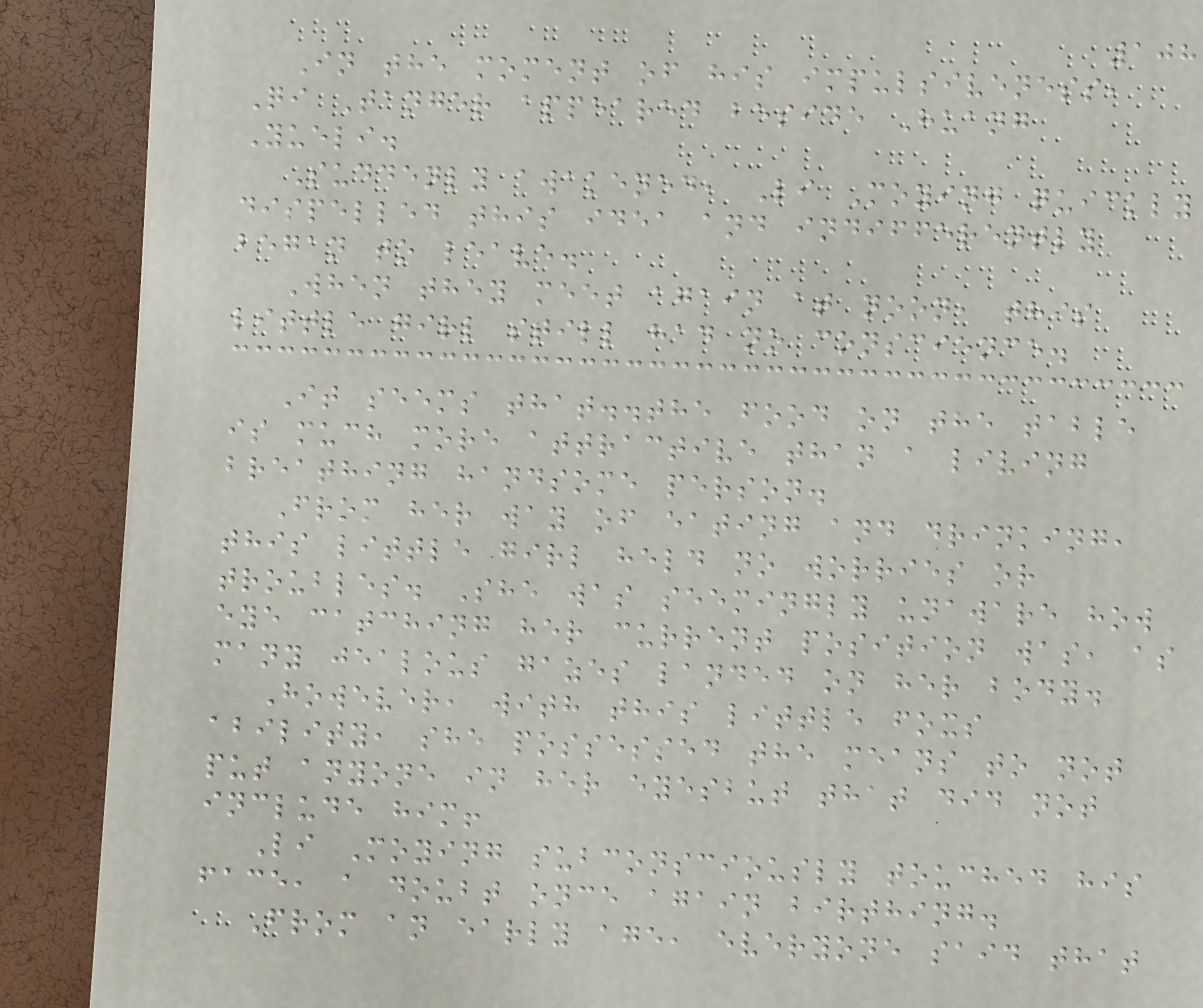108
In the moment of his impulsiveness,
Qi Tanger appeared beside Huang
Yueli.
Suddenly awakened, Li Moying quickly
dispelled this idea and indifferently
began to leave.
When they meet again at noon, this
little girl still had no conscience.
It seems that..the food on the table
is much more attractive than a living
breathing handsome person.
From her way of eating and drinking,
this little girl held no worries or
troubles. She was seemingly unaware how
eye catching her current position was, as
many jealous gazes landed on her body.
However, with this little foxs
ability, she possessed the means to not
put anyone in her eyesbut that did not
include him!
Li Moying subconsciously touched his
face, a doubt once again birthing.
From an early age, everyone said that
